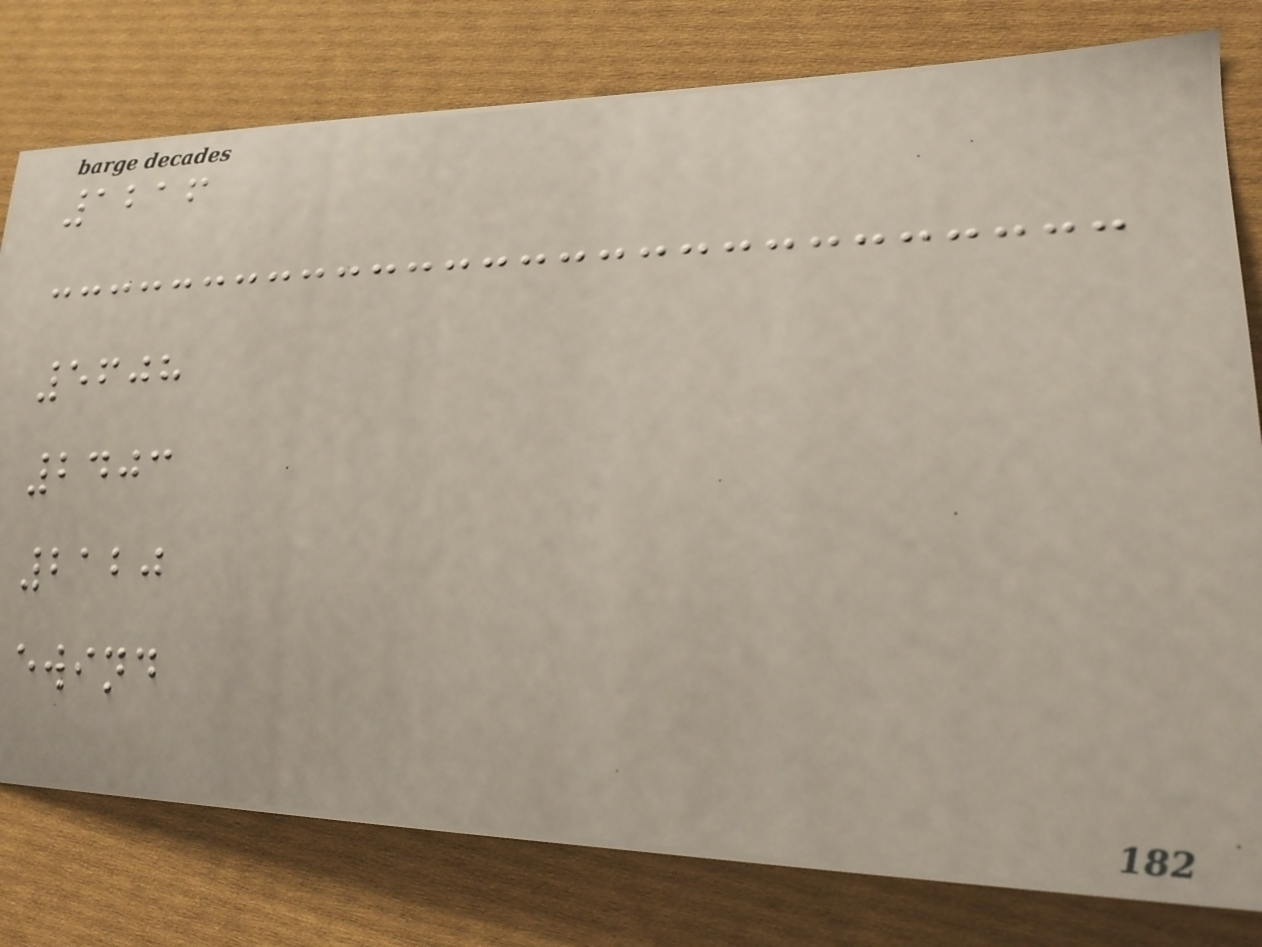1216
5608
2403
2120
ewind
